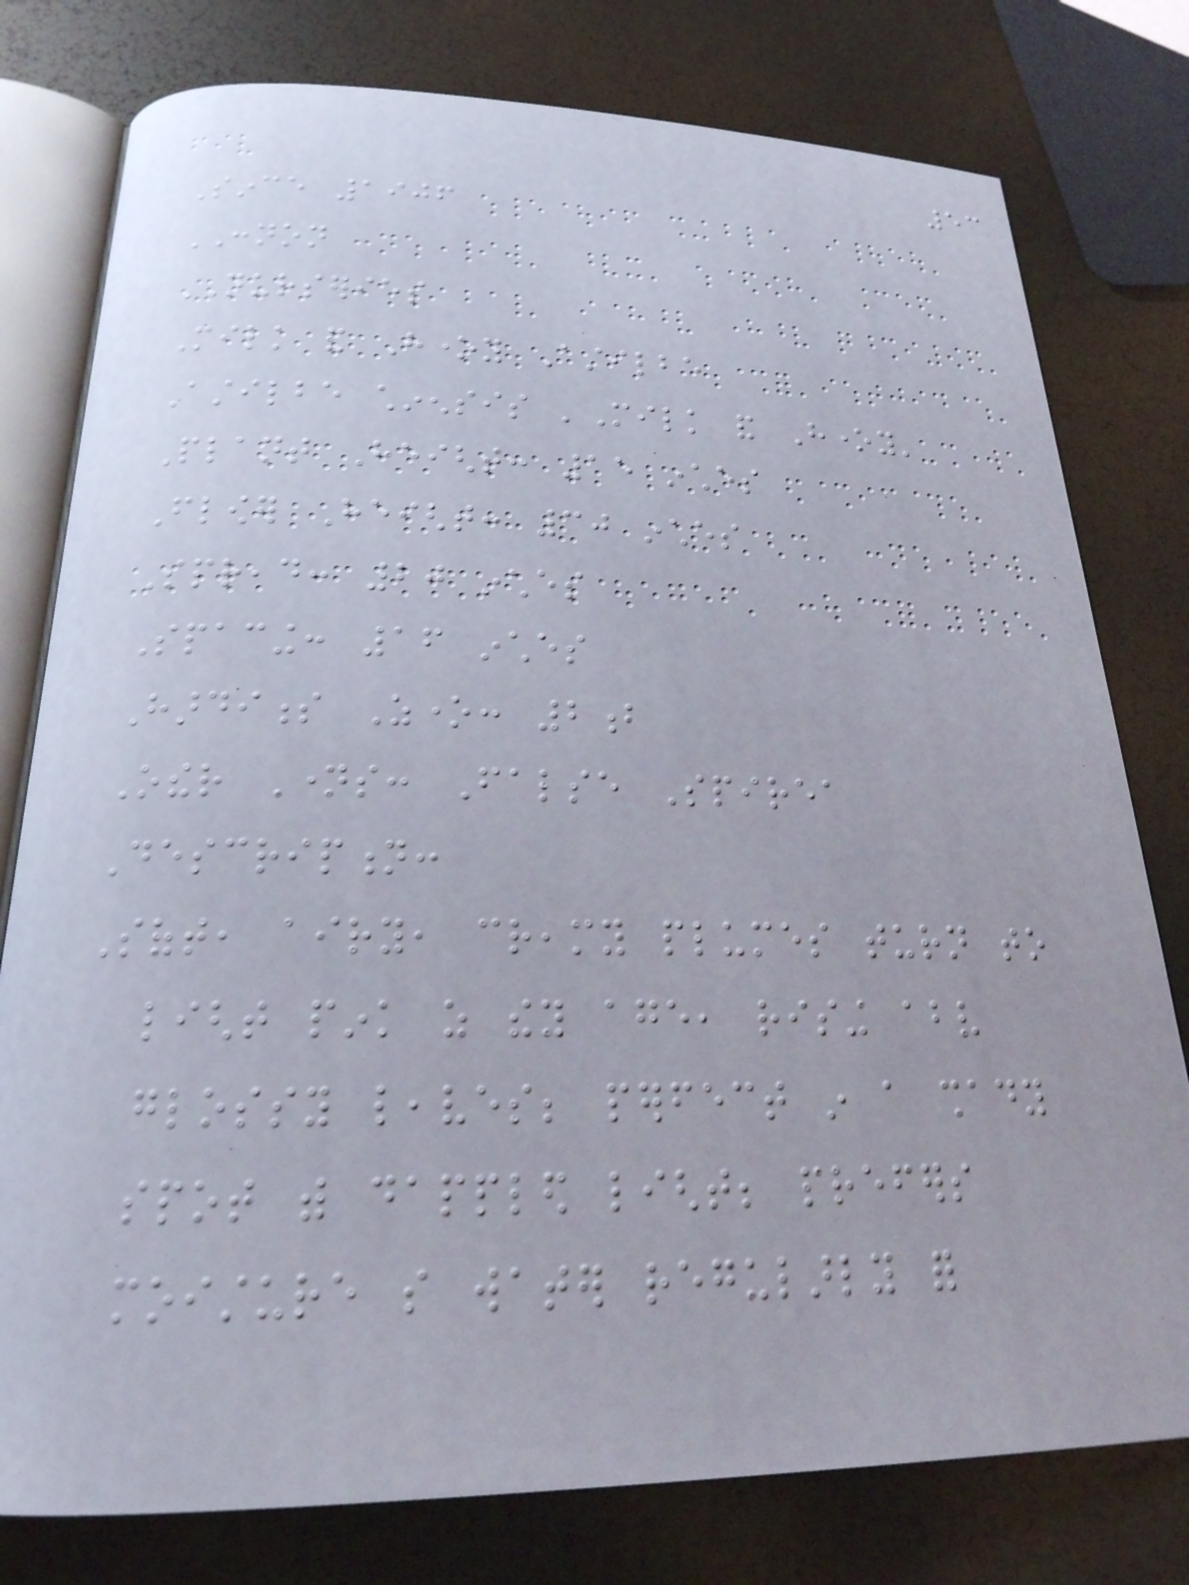53
Since 1906
CONNON
NURSERIES
Milk and Honey Astilbe
Astilbe chinensis 'Milk and Honey'
Plant Height: 15 inches
Flower Height: 30 inches
Spread: 20 inches
Spacing: 16 inches
Hardiness Zone: 2b
Other Names: False Spirea
Description:
Soft, airy, creamy plumes turn to
light pink as they age, rising above
glossy leaves; perfect in a shady
spot with dappled light; prefers
moisture so water regularly for
